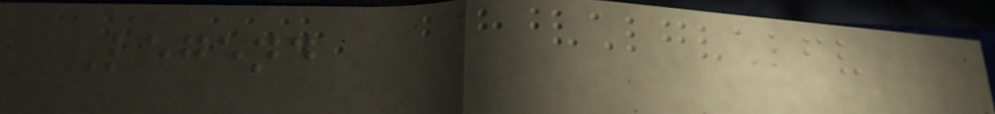Legend
